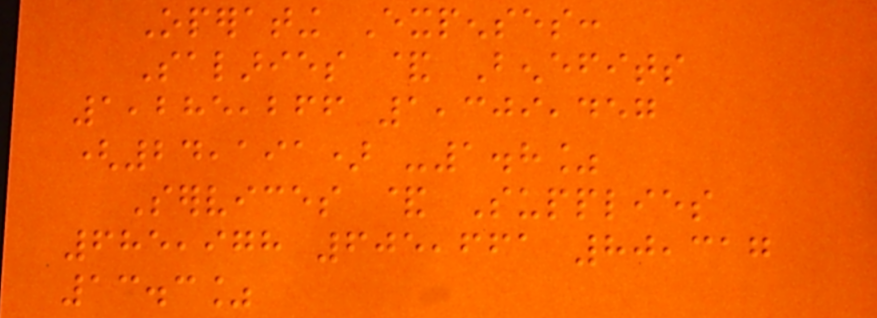Operating Expenses:
Salaries & Benefits
1,285,266 1,309,457
(24,191) -1.8%
Services & Supplies
685,978 605,661 80,317
13.3%
